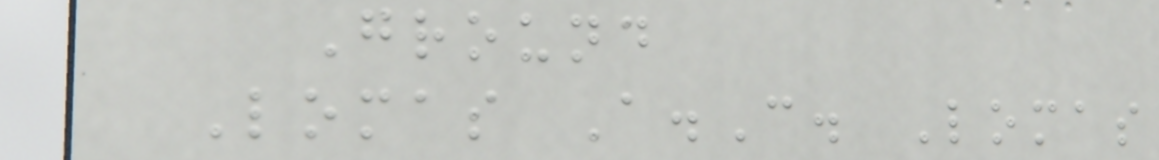Ground
Lomas A.C. Lomas
